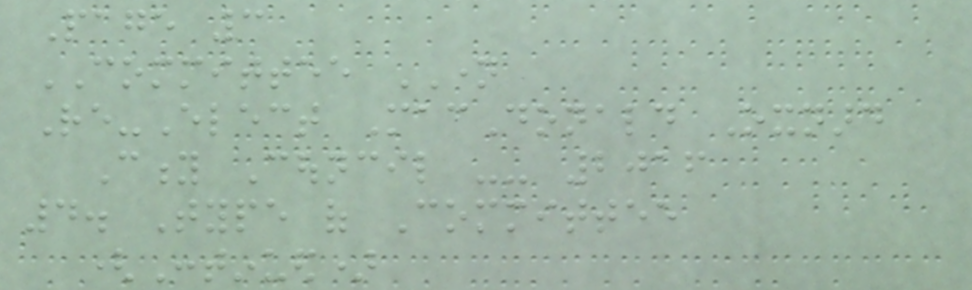Page 3
COMMITTEE NAME
Re-Elect MacDonald Oxnard
City Council -- 2016
4. Type of Committee
(Continued)
